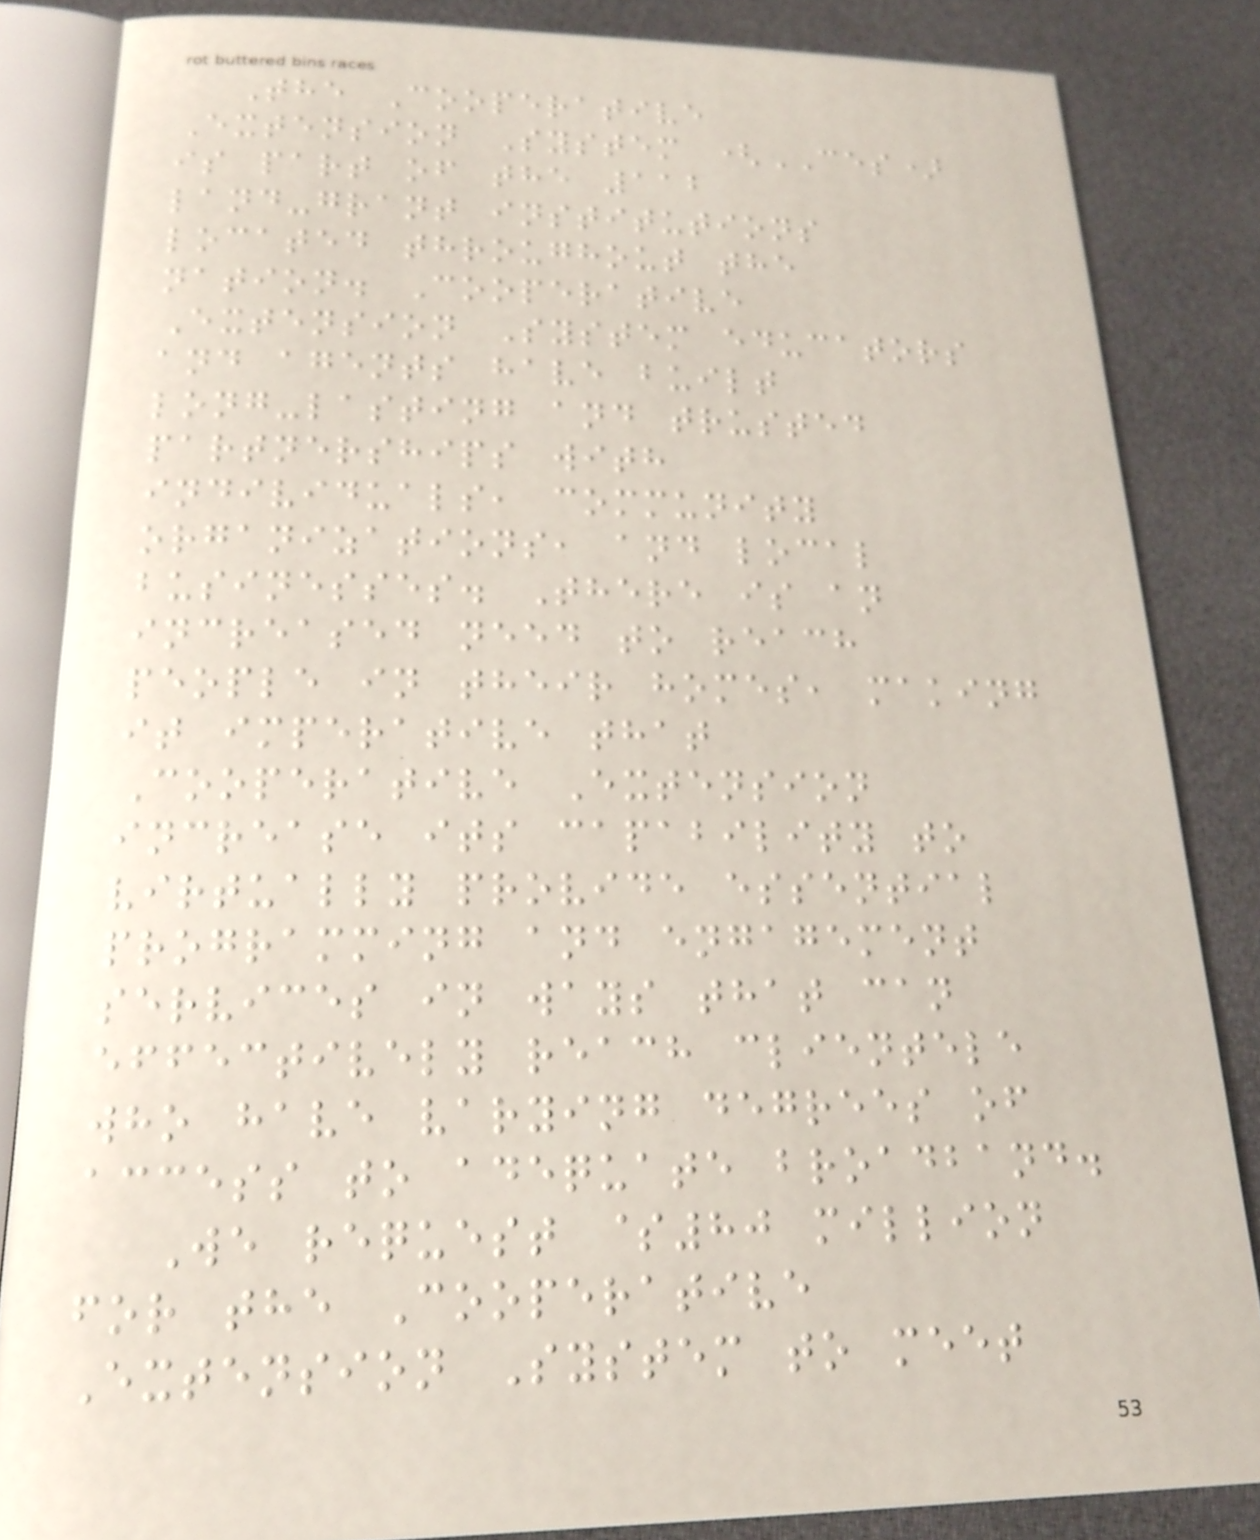The Cooperative
Extension System (CES)
is part of the 112
land-grant institutions
located throughout the
nation. Cooperative
Extension System educators
and agents have built
long-lasting and trusted
partnerships with
individuals, community
organizations, and local
businesses. There is an
increased need to reach
people in their homes, making
it imperative that
Cooperative Extension
increase its capability to
virtually provide essential
programming and engagement
services in ways that can
effectively reach clientele
who have varying degrees of
access to adequate broadband.
We request $80 million
for the Cooperative
Extension System to meet
